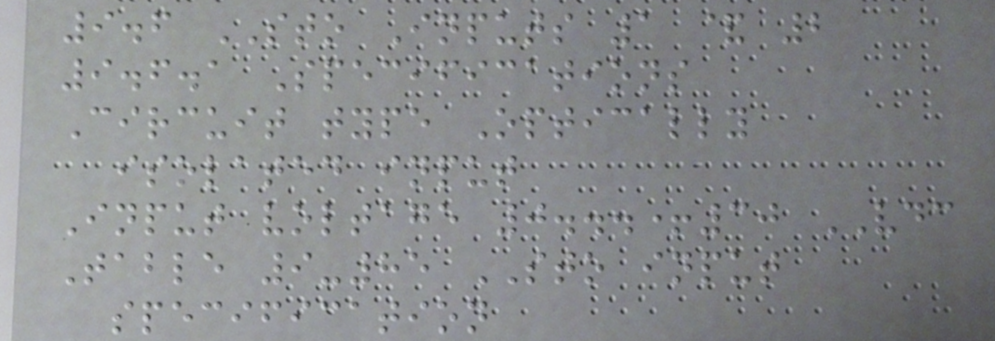9.6 STO Inputs 1 & 2
9.6.1 Specifications
Circuit type Optically
isolated input
Input voltage 0...+30 VDC
Table 9-85 STO input
specification
